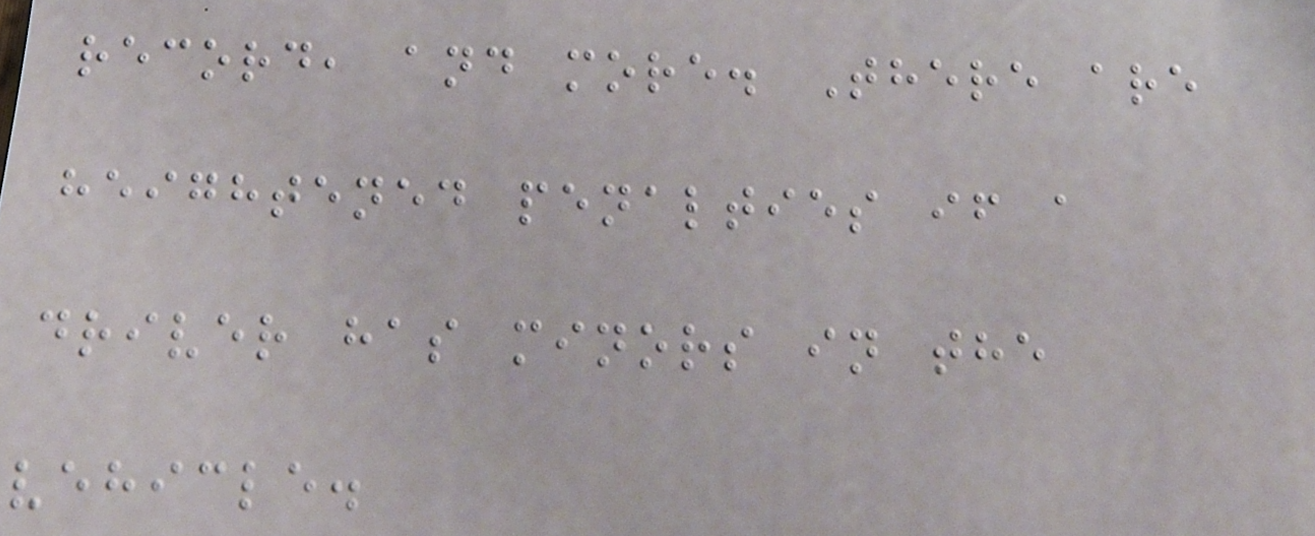record, and more. There are
heightened penalties if a
driver has minors in the
vehicle.
